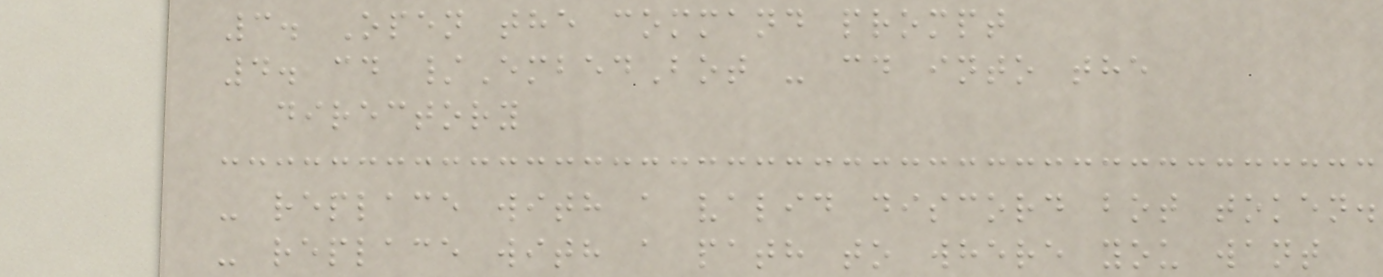3. Open the command prompt
4. cd /EmbedBot - cd into the
directory
- replace with a valid discord bot token.
- replace with a path to where you want
